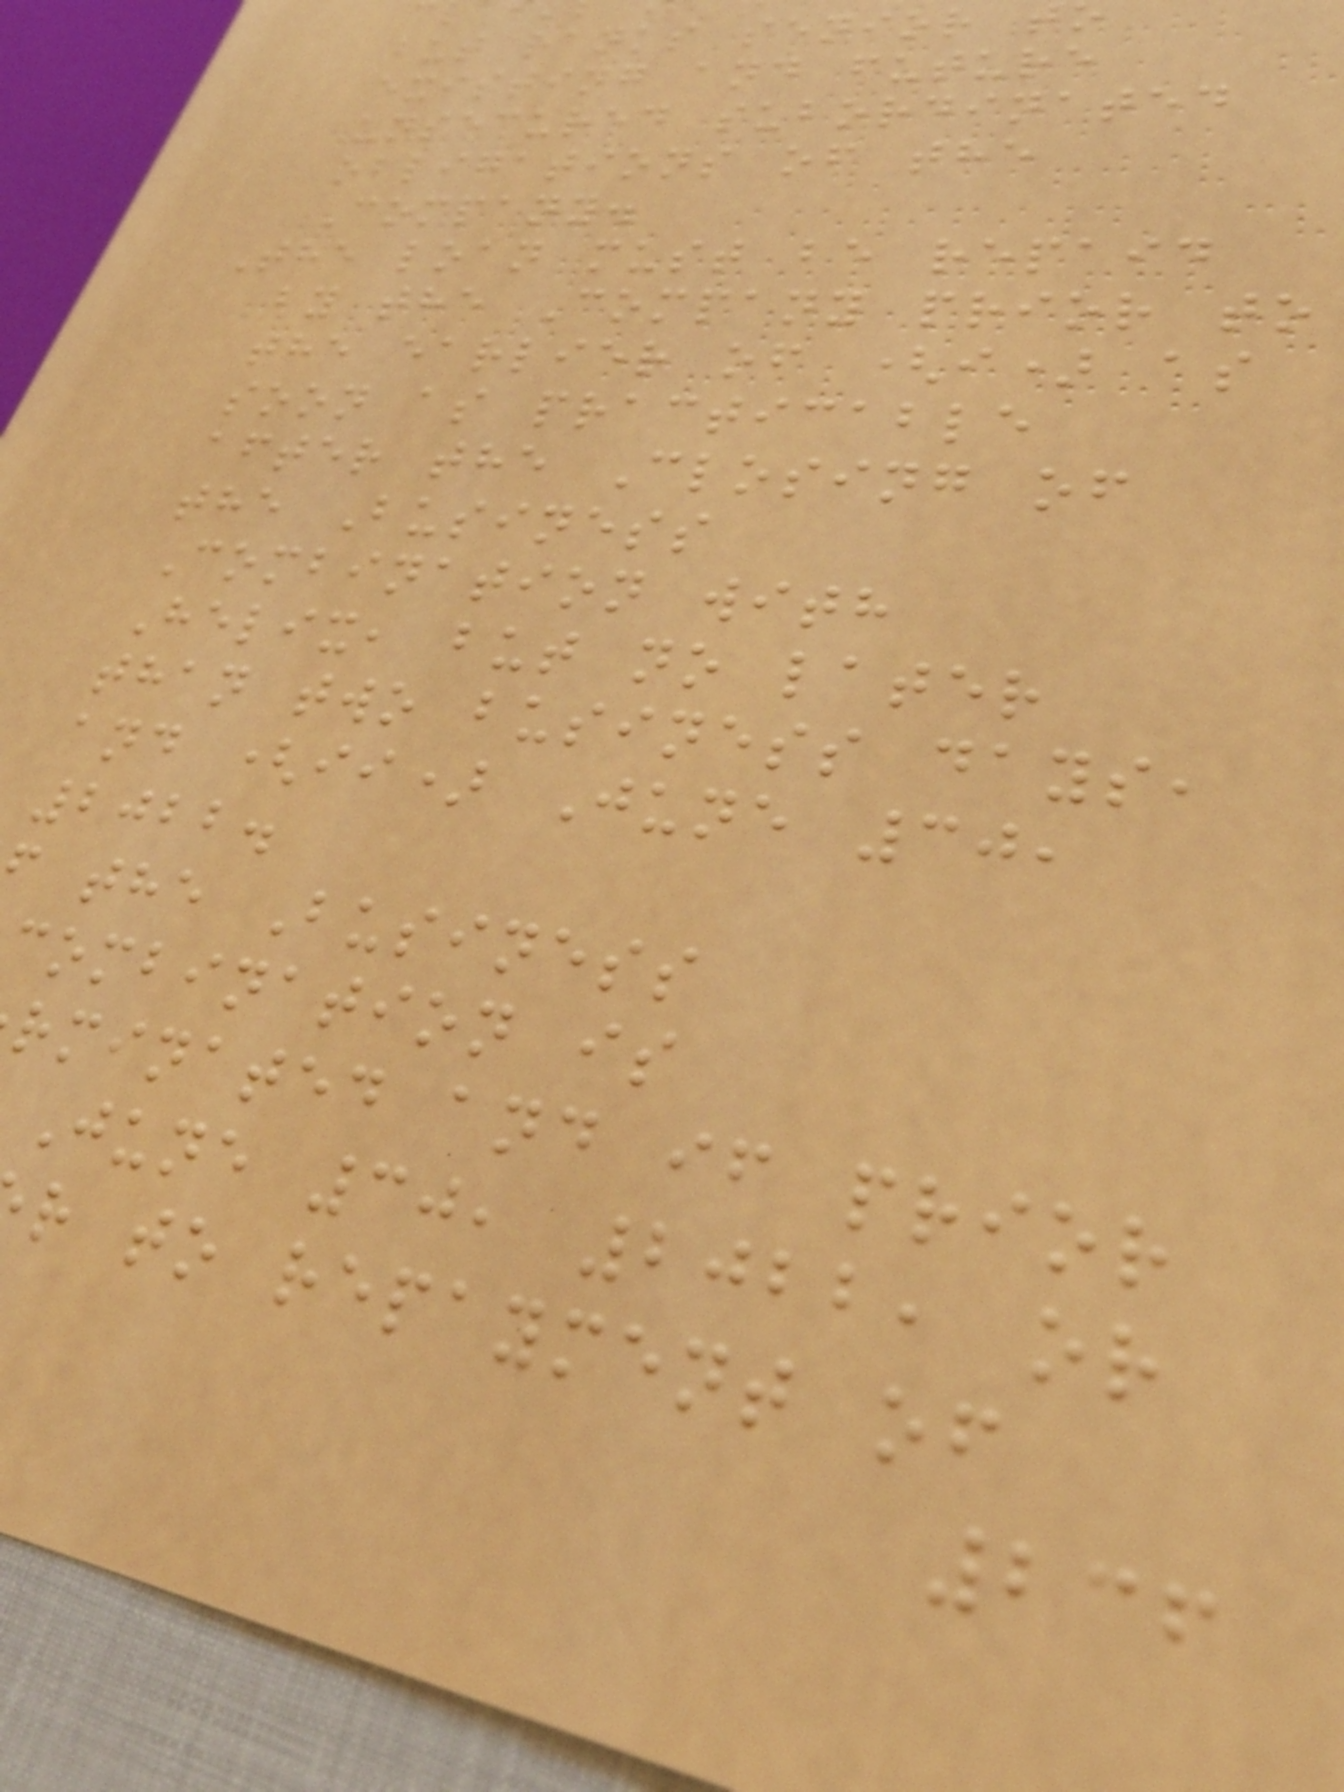but ranks senior t
existing and future
unsecured subordinated
obligations of the
Company.
The loan must be repaid
by the Company prior to
the earlier of (i) as
soon as practicable
after the Closing of
the Business
Combination with
Helix, but no later
than two business days,
and (ii) June 30,
2022.
the Business
combination is
rminated and if prior
June 30, 2022, or
r to repayment of
236
